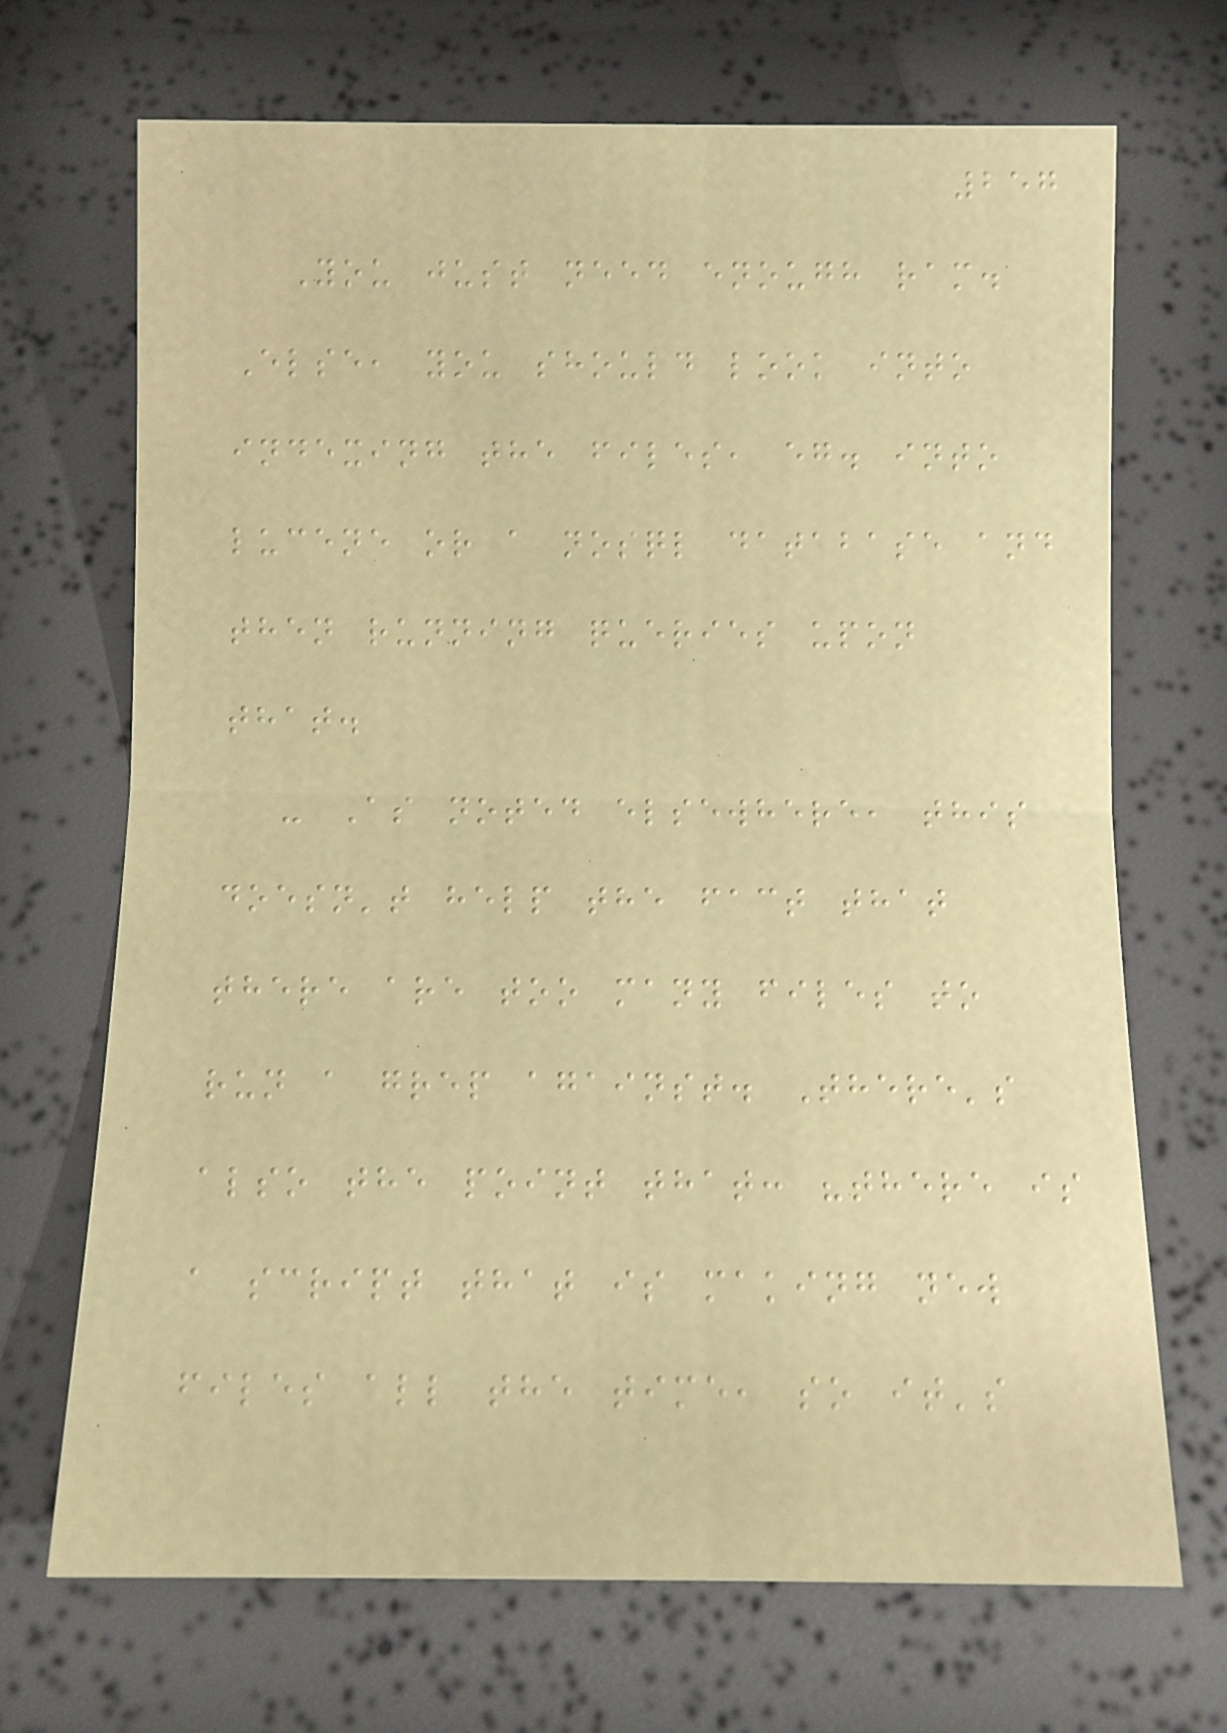257
You just need enough ram.
Else, you should look into
indexing the files, eg. into
lucene or a nosql database and
then running queries upon
that.
- As noted elsewhere, this
doesn't help the fact that
there are too many files to
run a grep against. There's
also the point that: "there is
a script that is making new
files all the time, so it's
